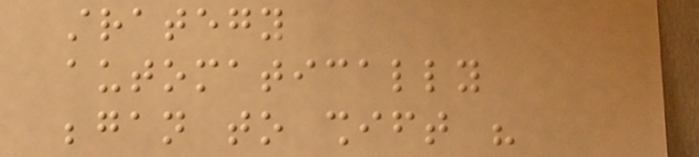strategy
automatically
began to shift his
